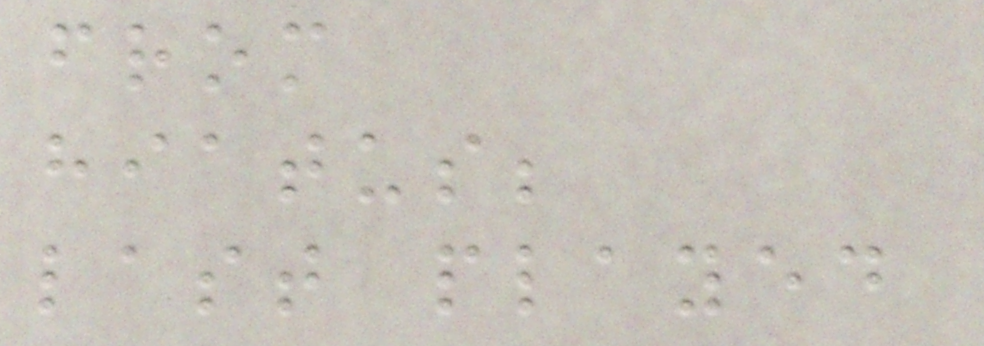from
hiatus;
last played
